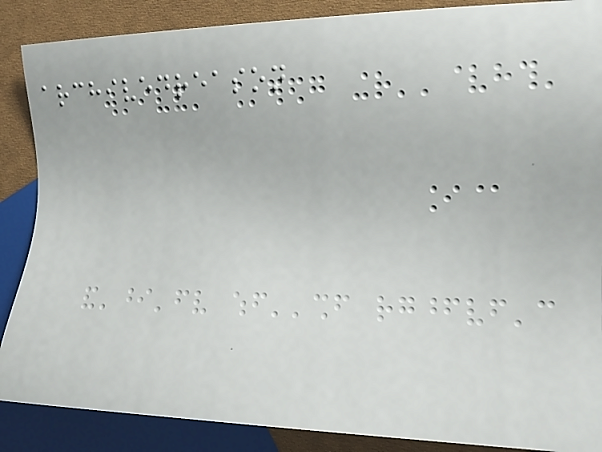archivedreason
